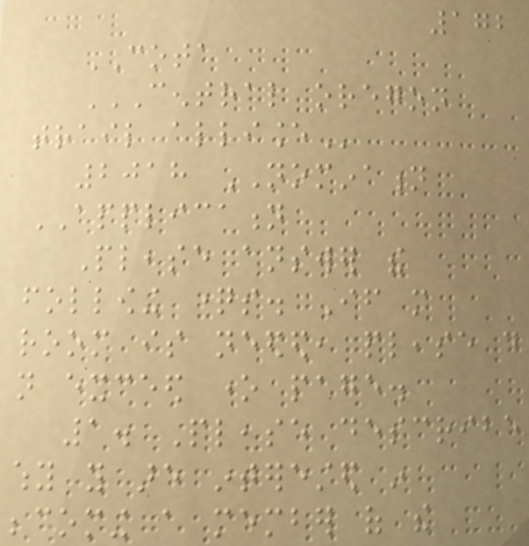172
COTA
CENTRAL OREGON
TRAIL ALLIANCE
2018 NOMINATION
APPLICATION
Please answer the
following questions. If more
room is needed, please do
not exceed one page.
1. Please describe
why you are interested in
becoming a member of the
